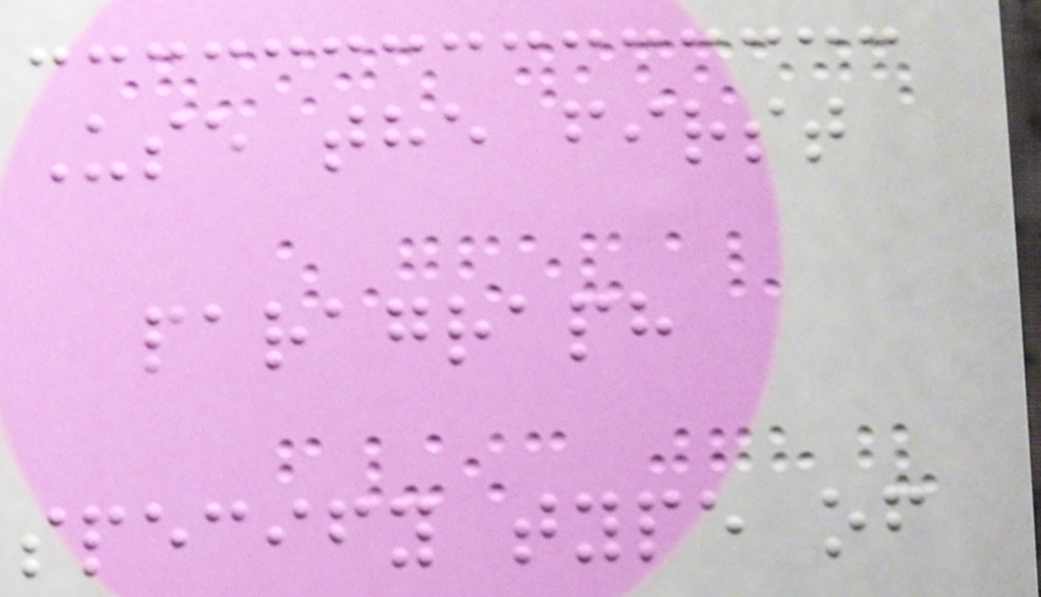Use the first
paragraph
specify type of
